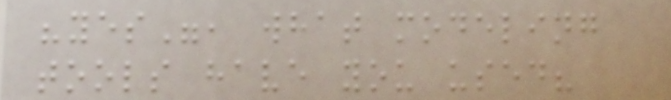"yes", what modeling
tools have you used?
